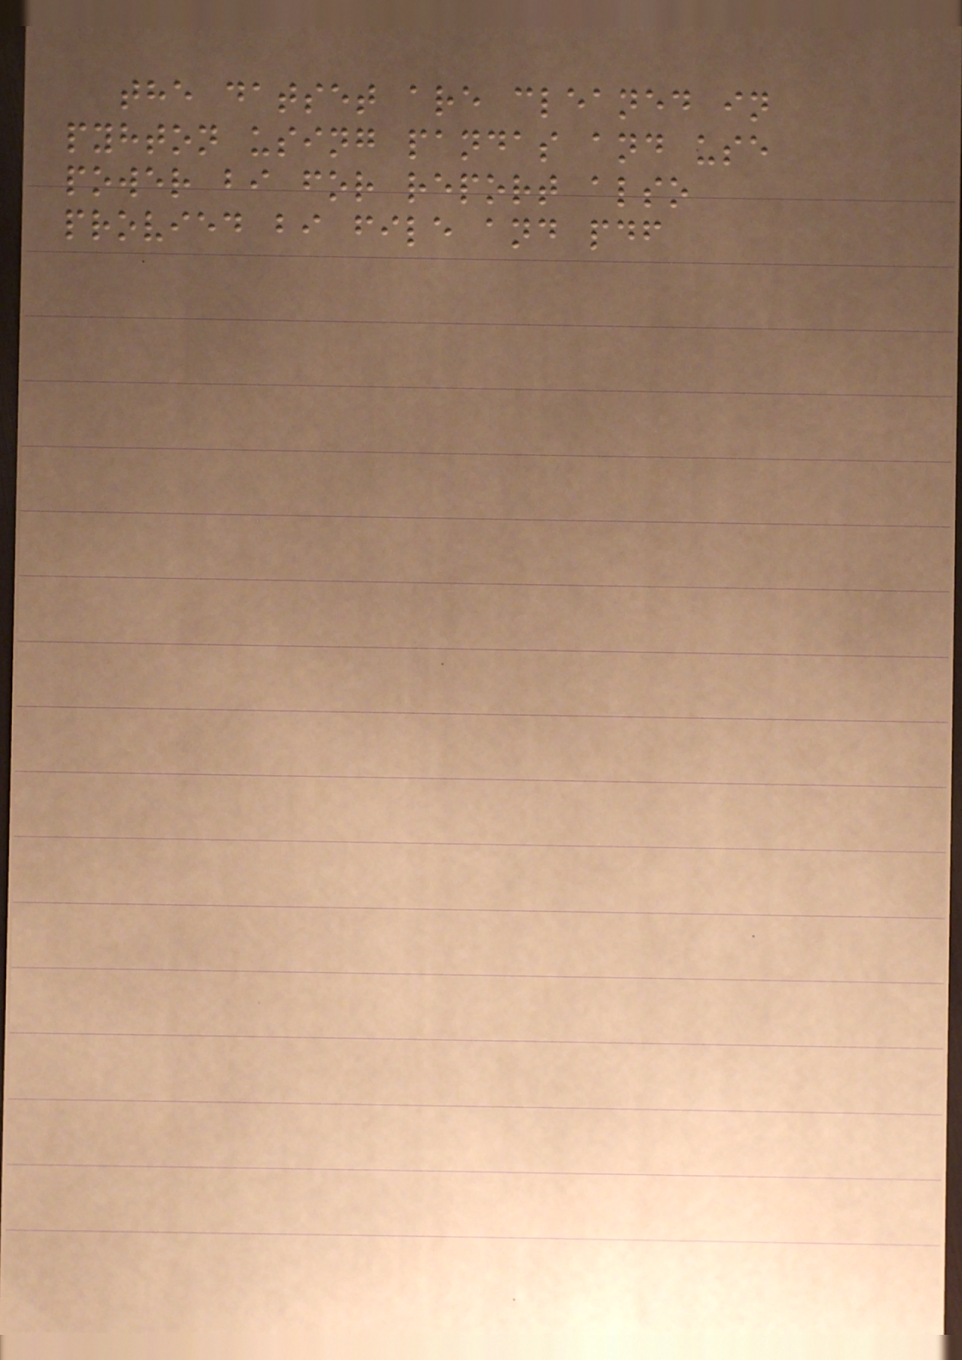the datset are cleaned in
pyhton using pandas and use
power bi for report also
provied bi file and pdf
